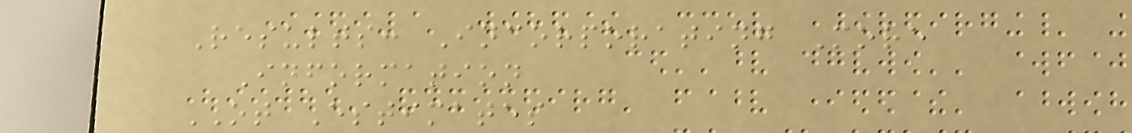Results: Incorporating More
Information
OT Estimates
